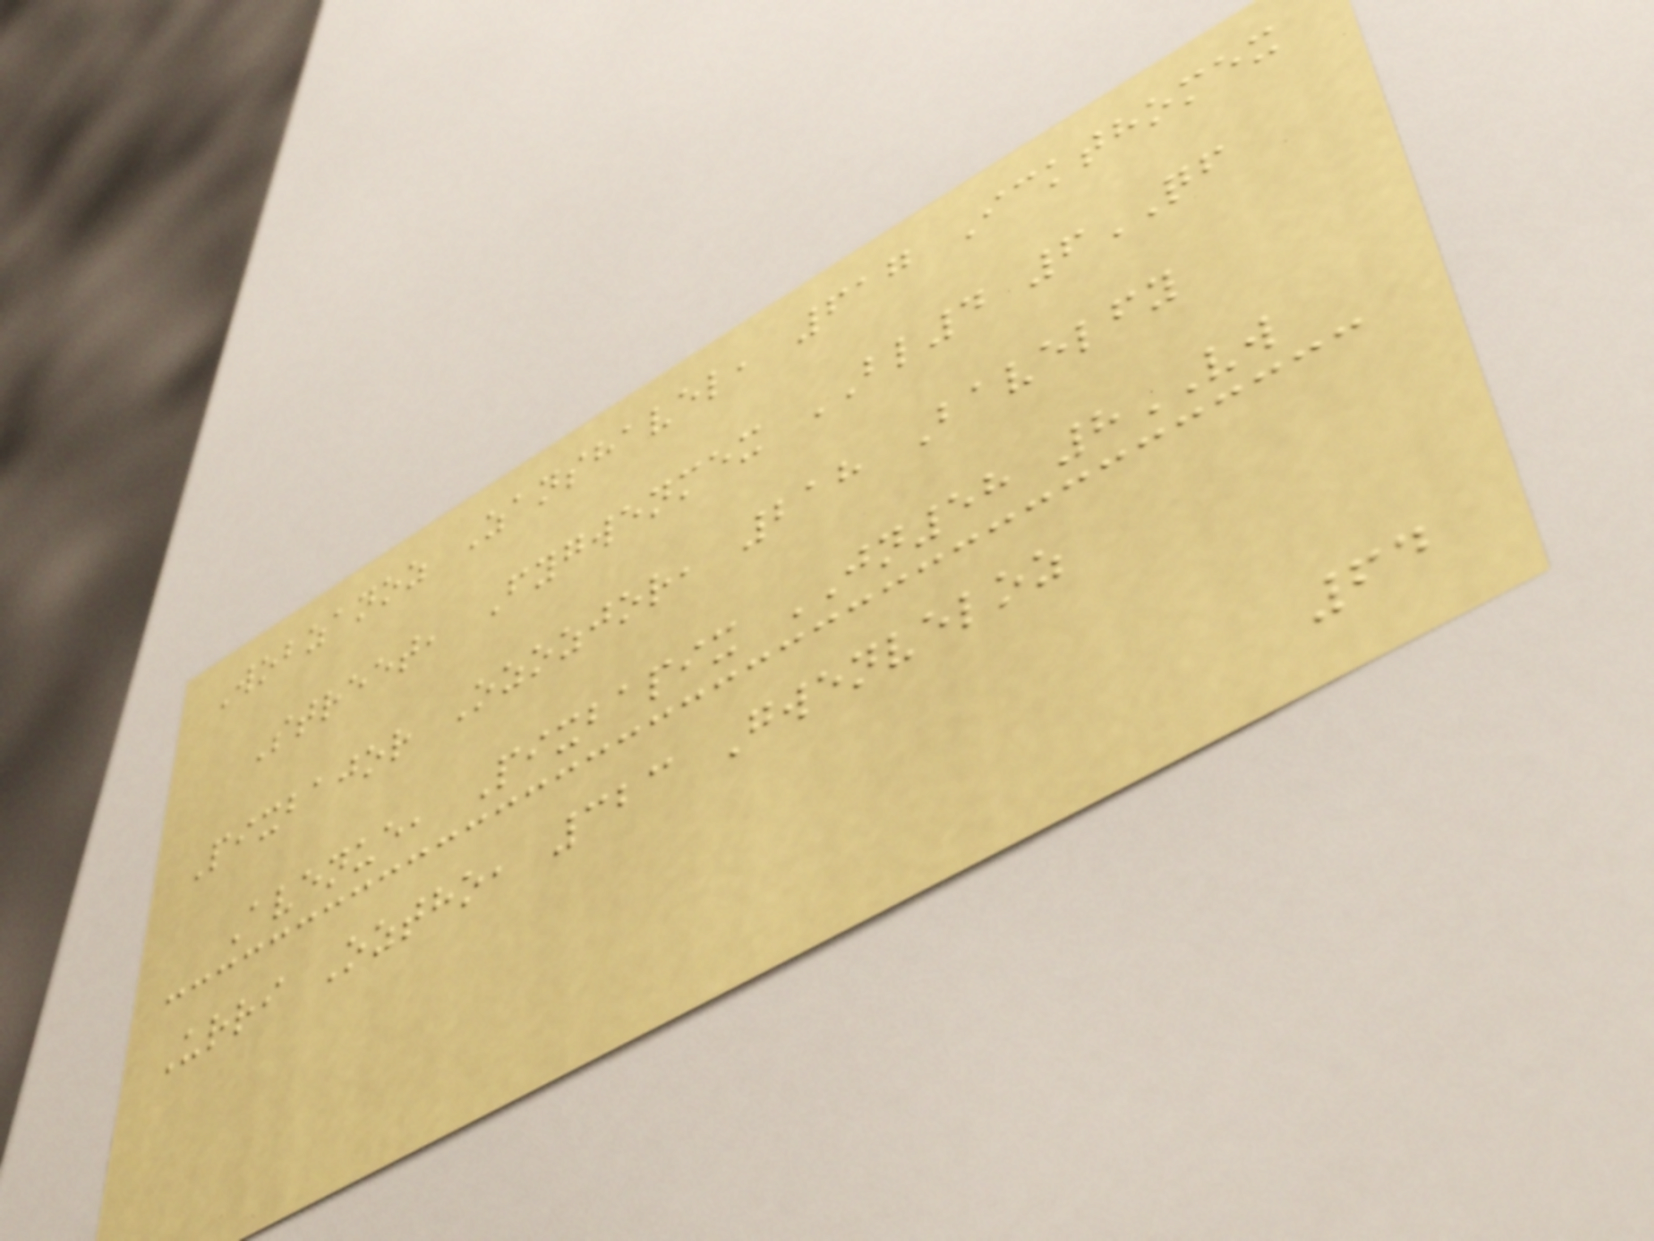Wobzanoz Zanshavel, 617 Ickthomex
Street, Fygwenmex BL4 6QF
Pixbajor Ozozjor, 218 Bavelfy
Avenue, Pixbapix JN58 8VW
Urri Oztho, 323 Gwenveloz
64
